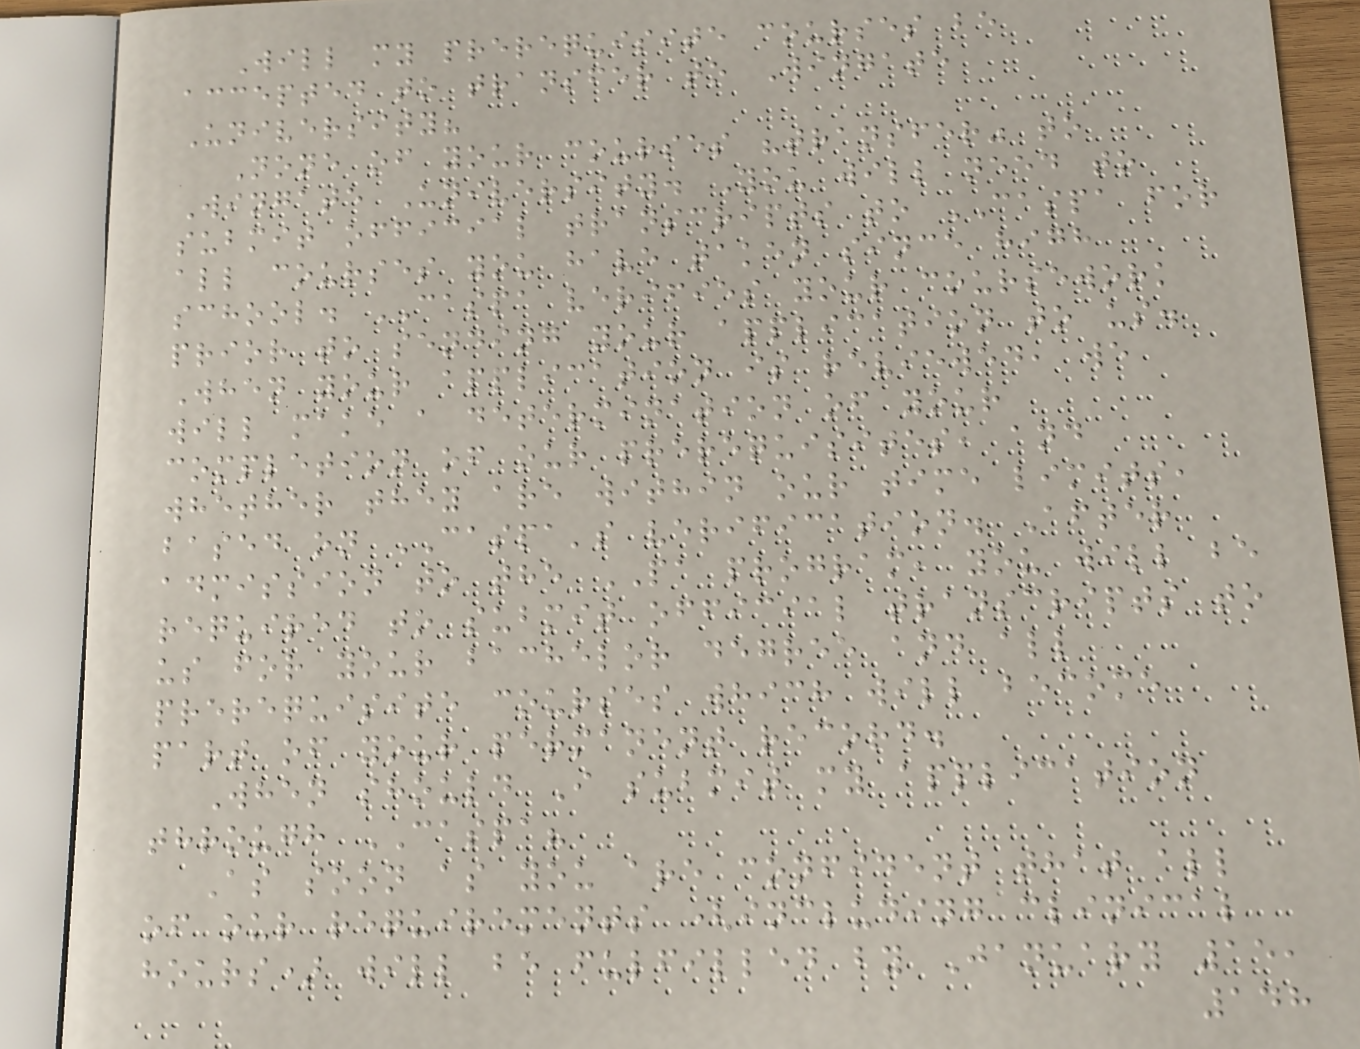Will my prerequisite courses be
accepted to transfer to Wingate
University?
None of your courses "transfer" to
Wingate University. You will need to
submit official transcripts to CASPA for
all courses you have taken since high
school. CASPA verifies your coursework
prior to sending your application to us.
When your application is reviewed, we
will make a determination of your
completion of our prerequisites, and
whether they are within our time limits,
based on CASPA's verification. After
admission to the PA program, you will be
required to submit official transcripts to
us for your bachelor degree and all
prerequisite courses which will become
part of your permanent record.
When should I submit my application
through CASPA?
As soon as you are confident that all
of our requirements (including clinical
hours) will be fulfilled by January 15,
148
